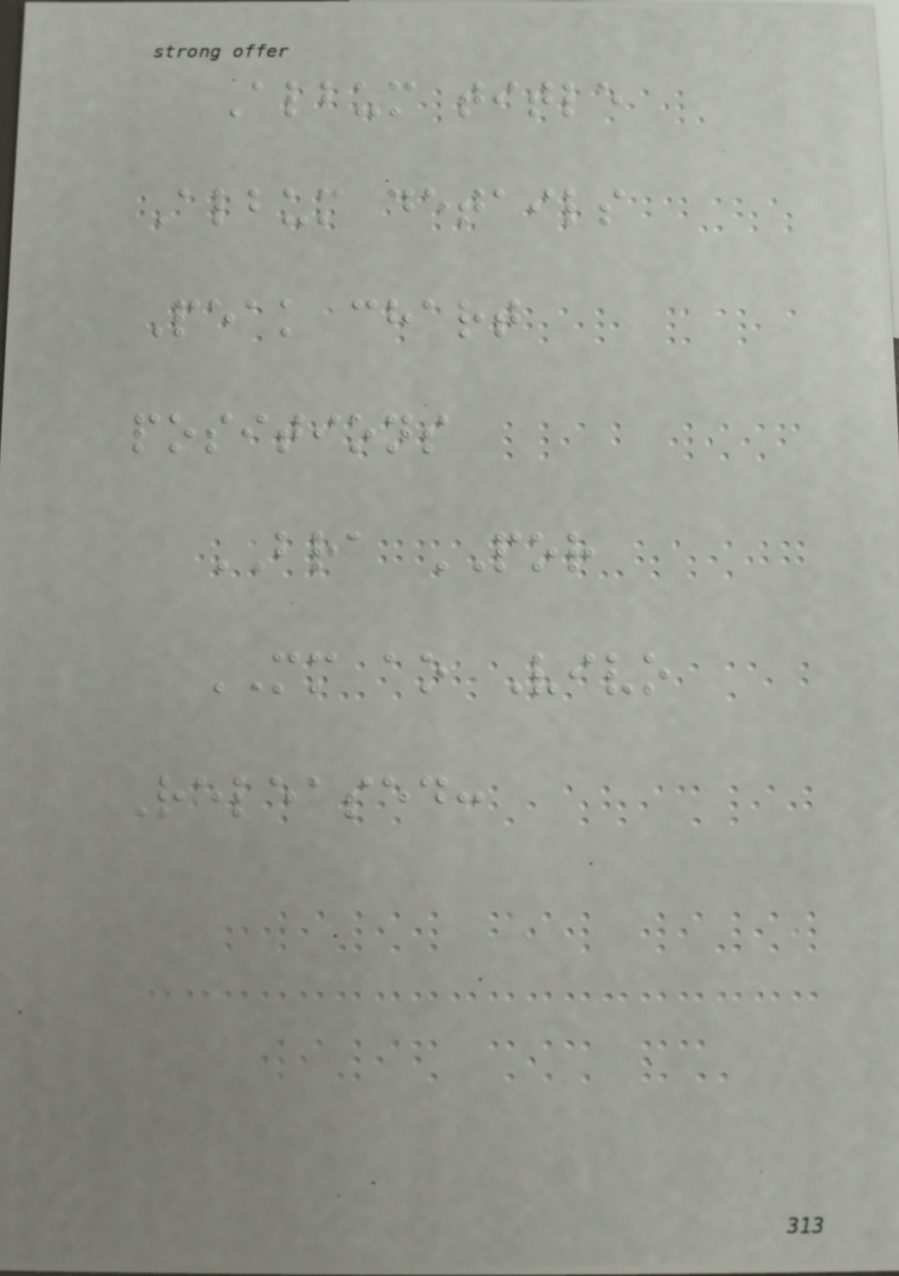Album title
Album details
Peak chart
positions
BRA POR
MM ao Vivo
Released:
